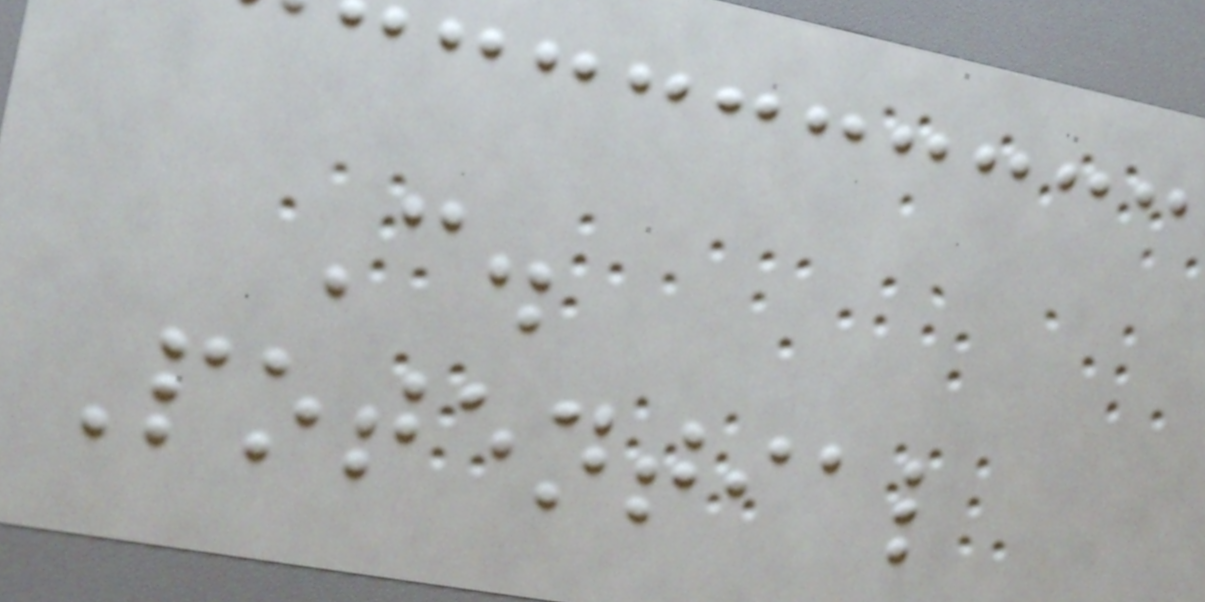C.
Potential
